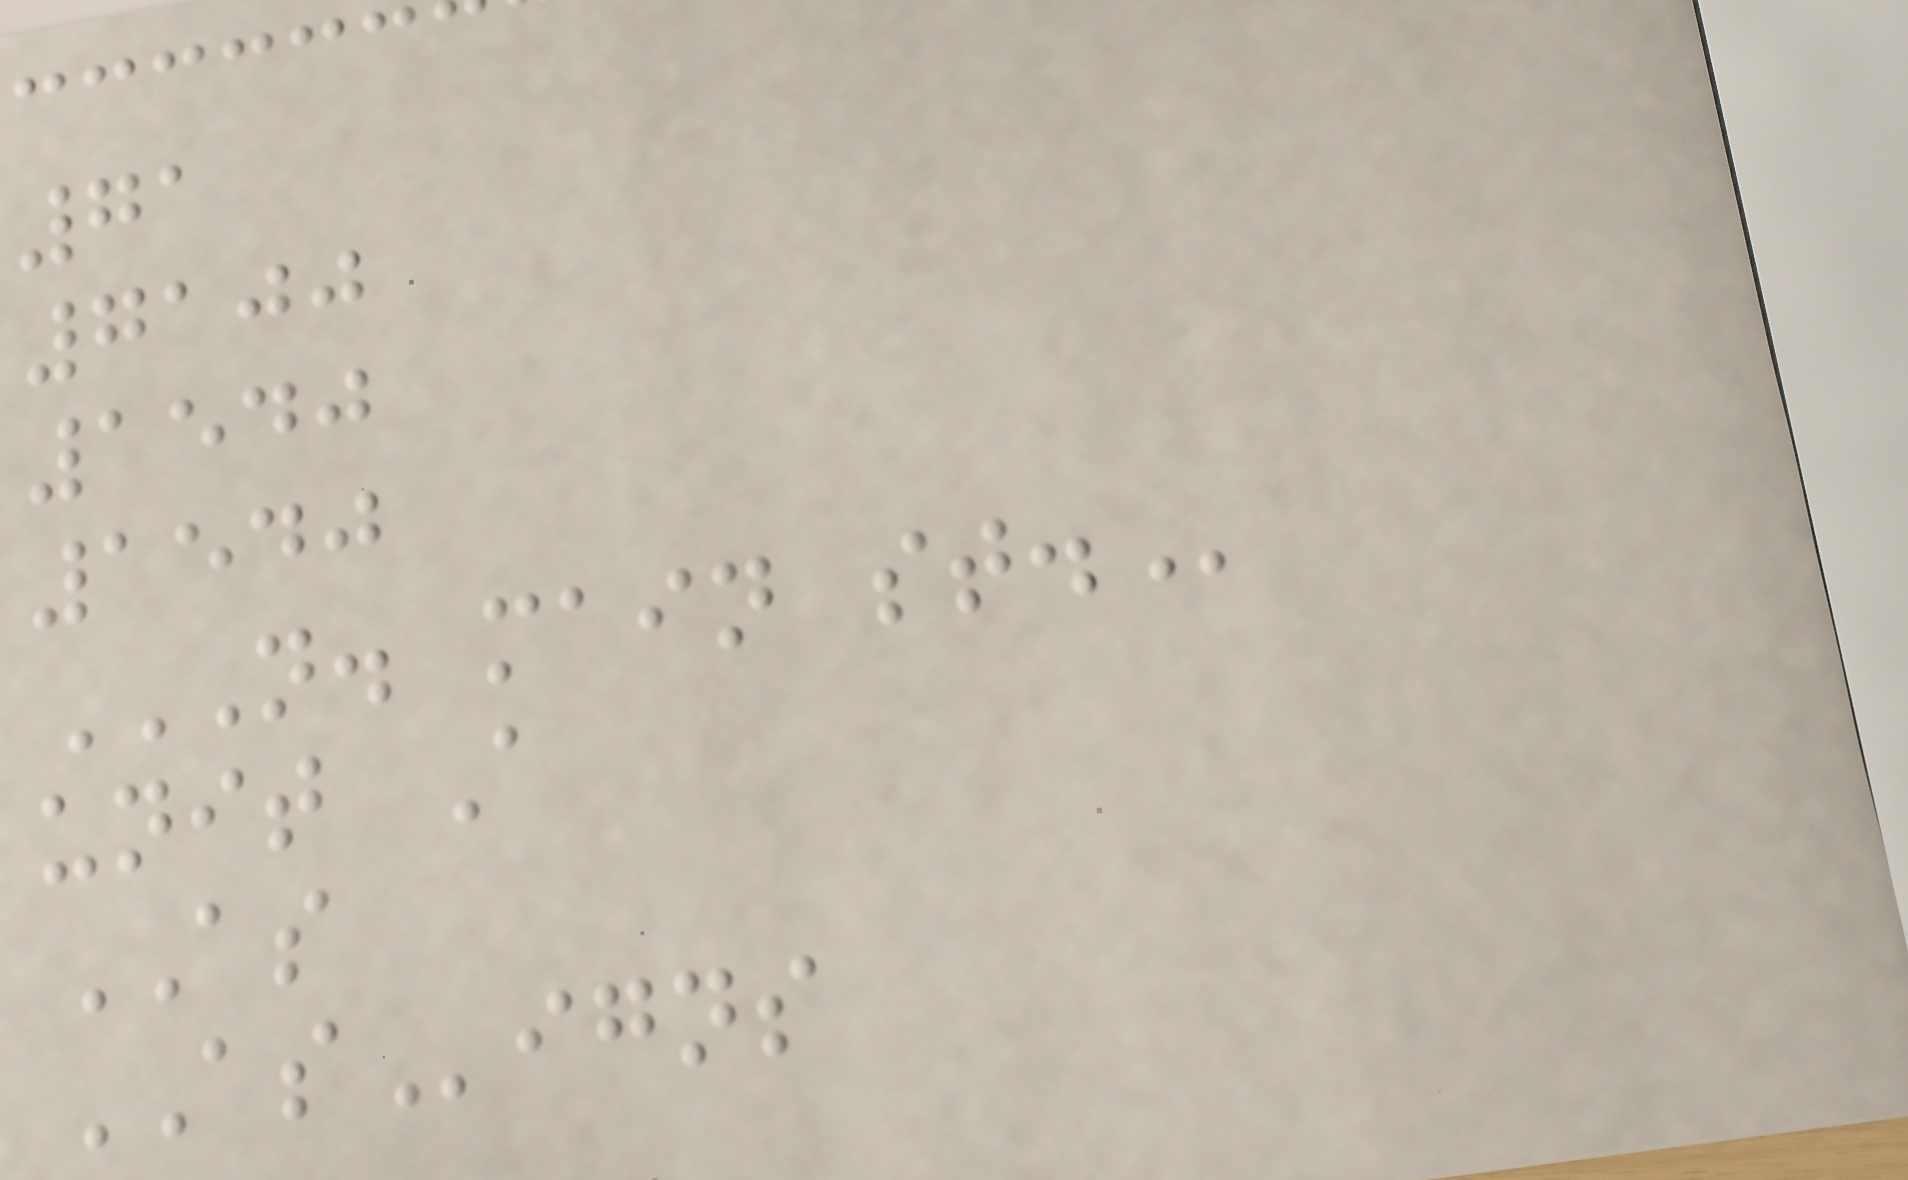71
7100
1540
1540
N. MAIN ST.
unit A
AS
ASigns
